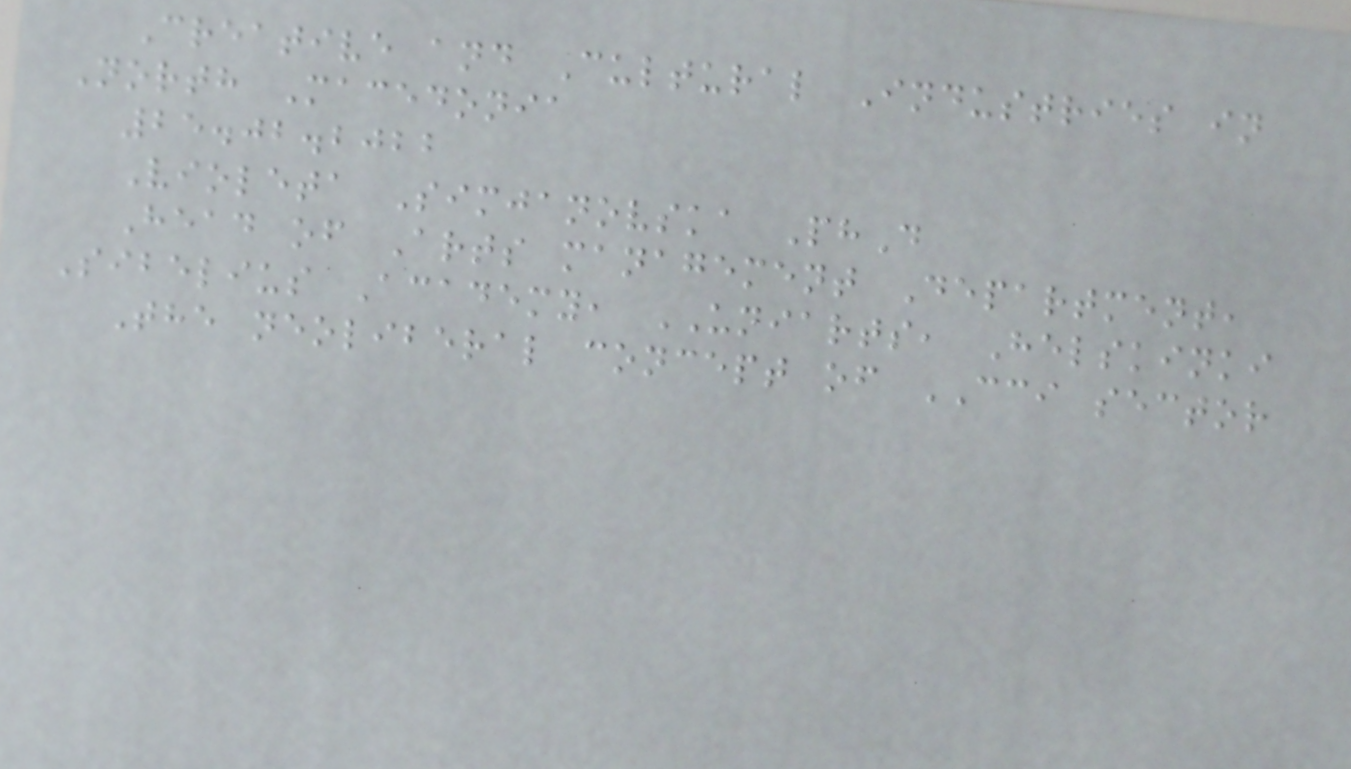Creative and Cultural Industries in
North Macedonia
25.02.2022
Violeta Simjanovska PhD
Head of Arts management Department,
Sibelius Academy, UNIARTS, Helskinki
The neoliberal concept of CCI sector
